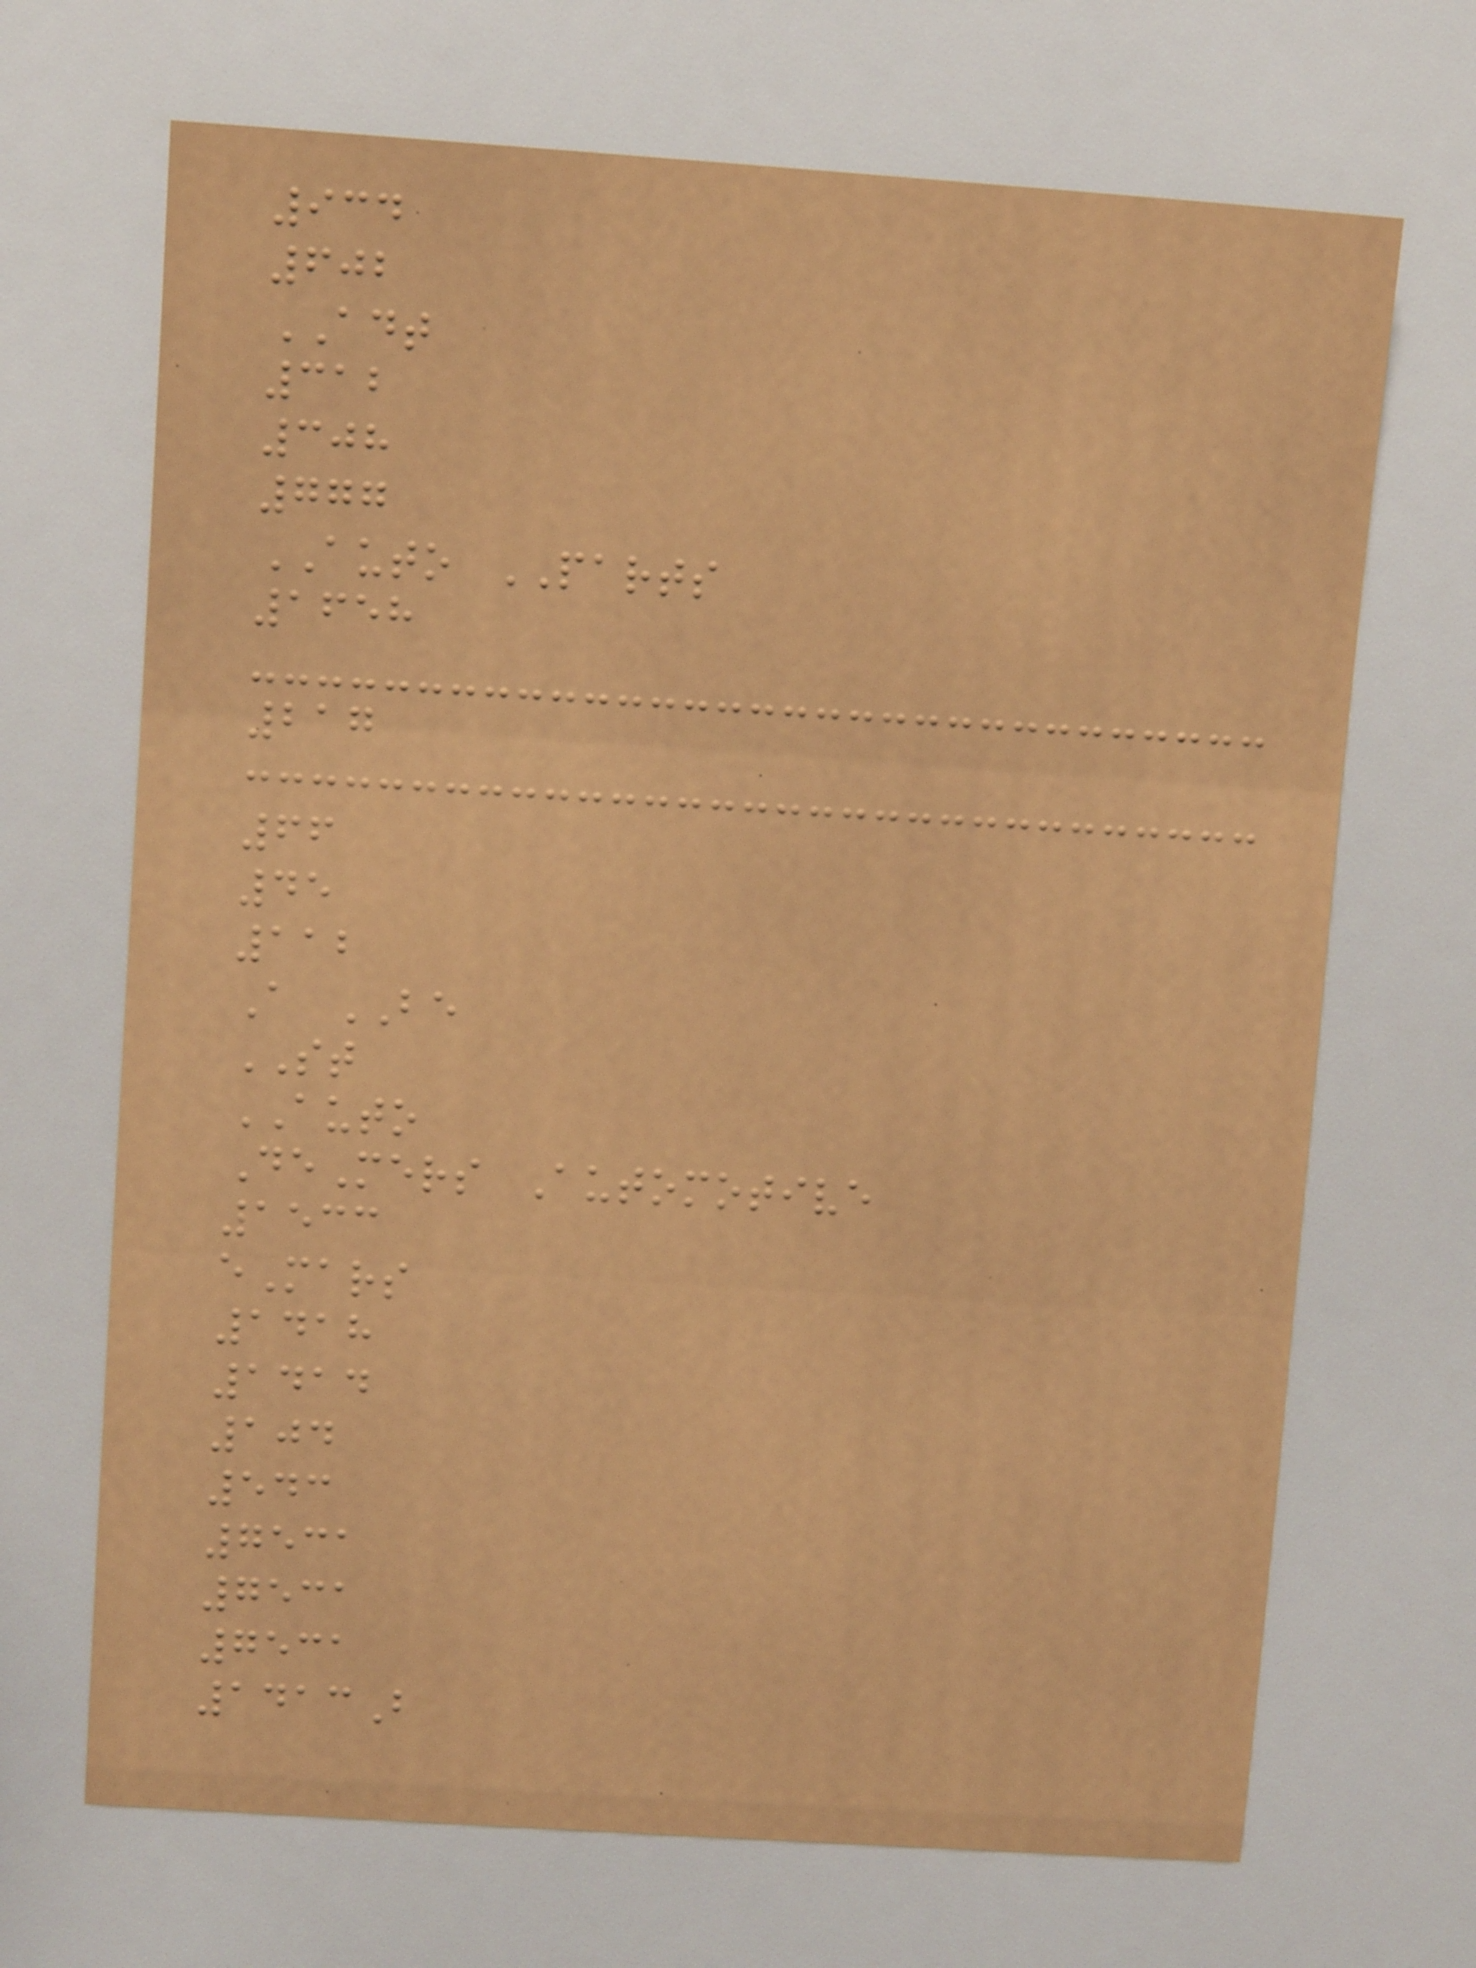934
602
ADT
312
308
777
AUTO PARTS
1658
217
66
45
112
A BE
ST
AUTO
DeMers Automotive
1533
eMars
1418
1414
104
543
7531
7531
7531
1413B
